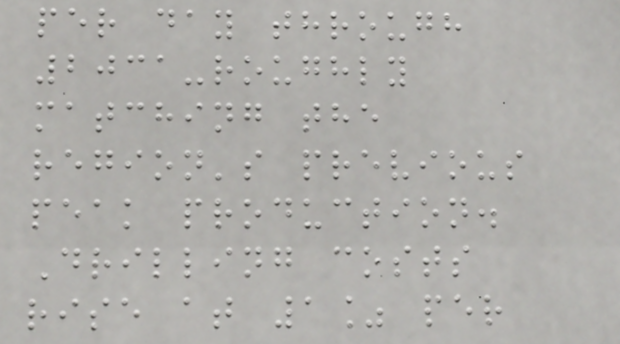per day through
2031-roughly
matching the
region's previous
peak production.
Drilling costs
rise at 1% per
